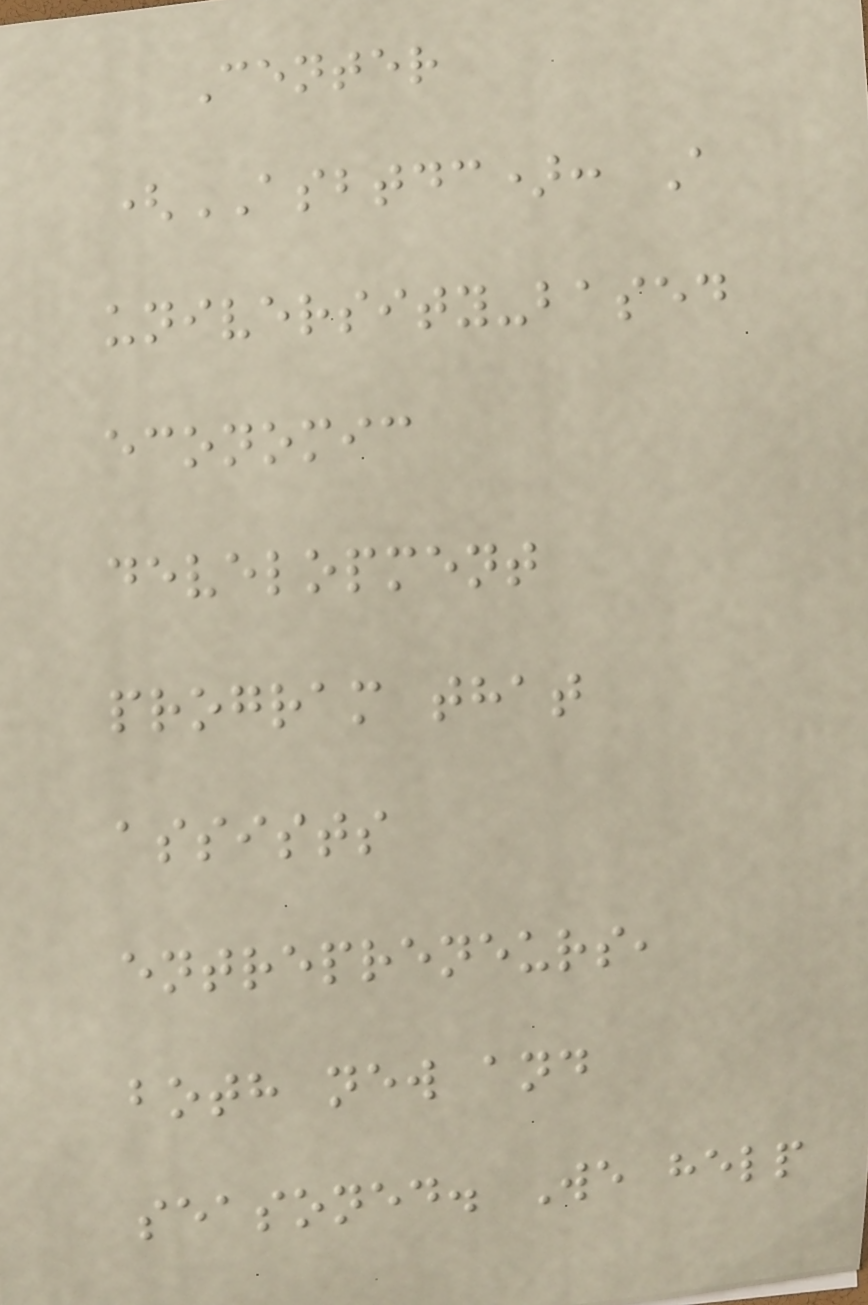Center
(ASBTDC): A
university-based
economic
development
program that
assists
entrepreneurs,
both new and
seasoned. We help
